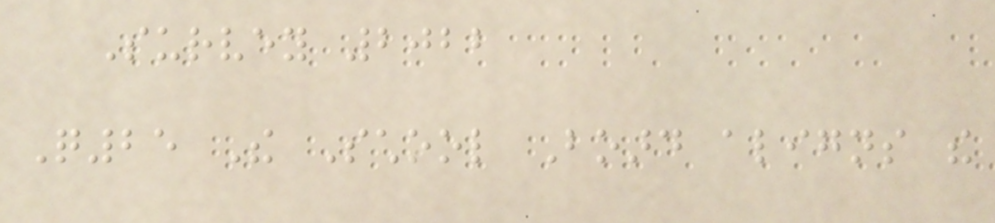Survey 2022
Q25 The School Board aligns the
